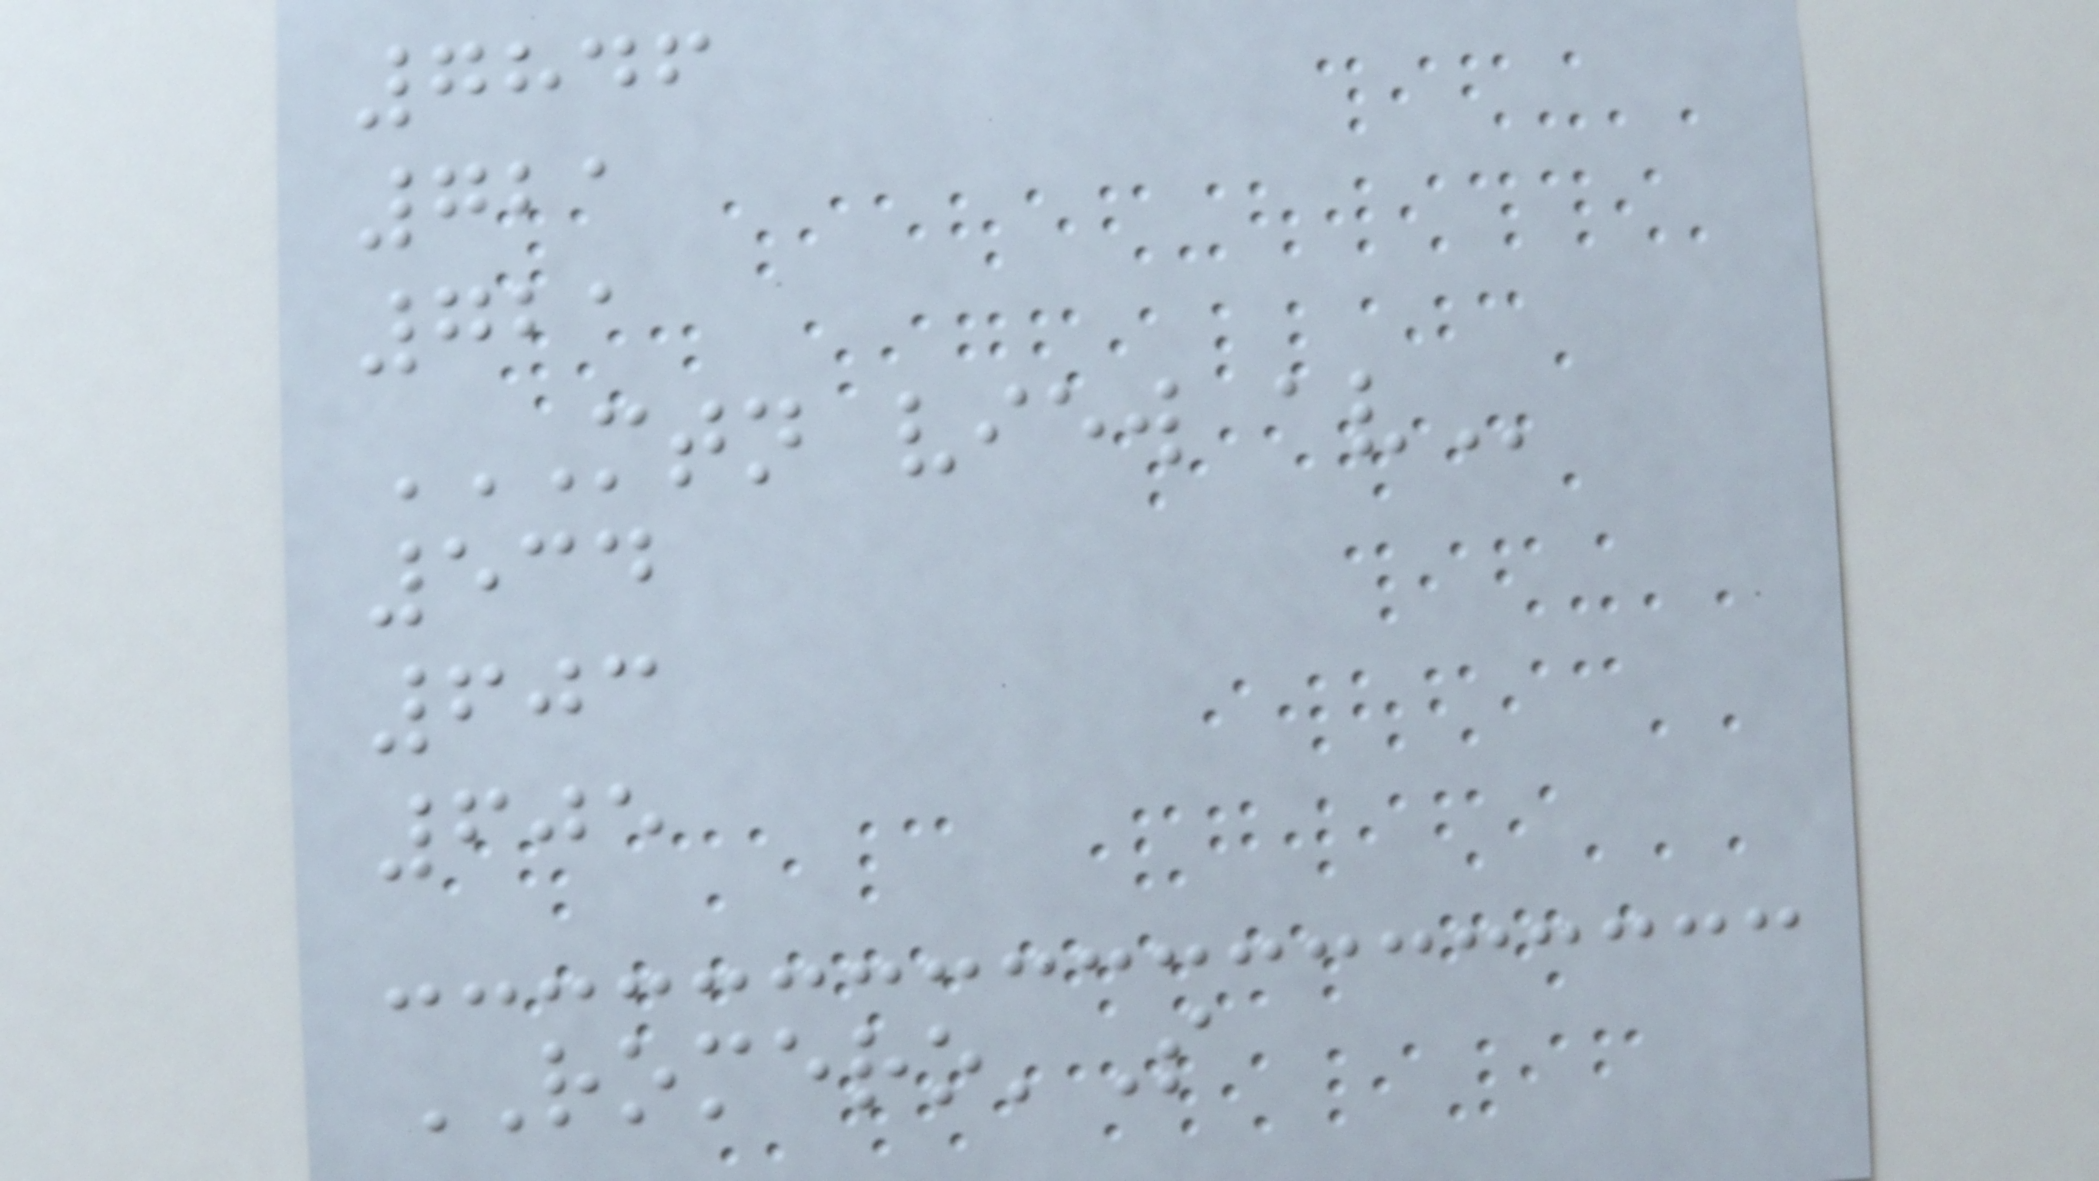7846
721
721
MTN VIEW AV
534
603
605
ROMERO'S
